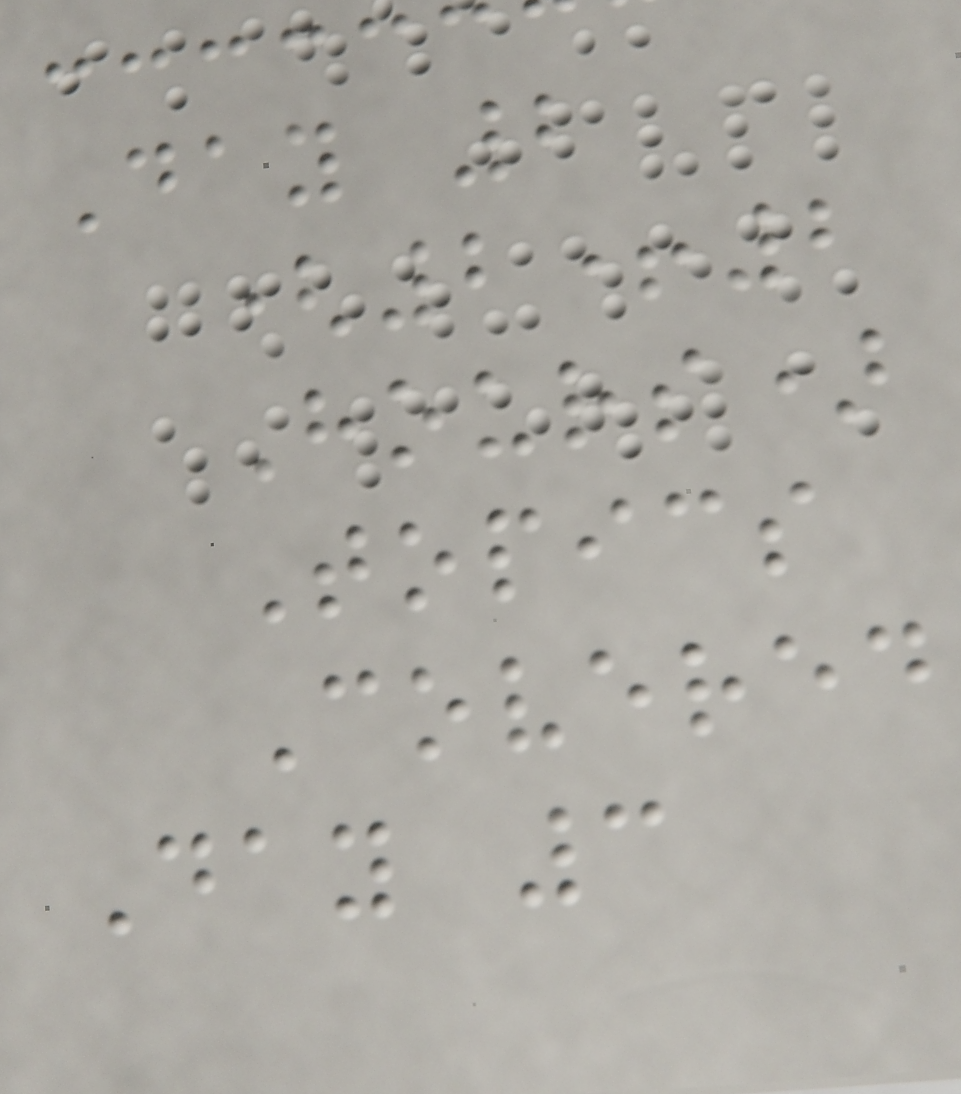Day 2
(2+2
Hours)
Topics
Covered
Day 3
